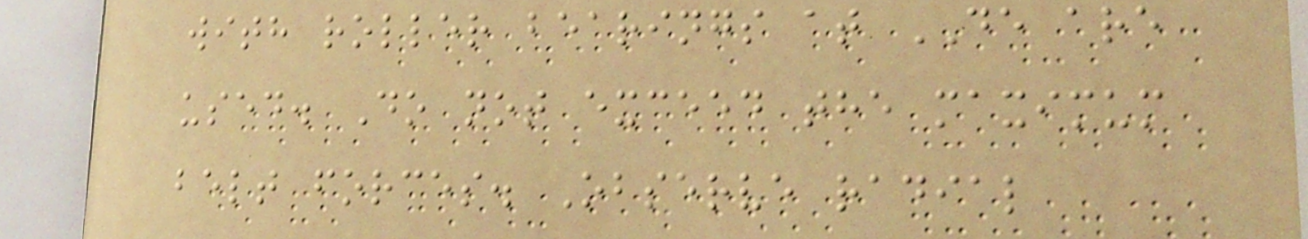with roller bearings at DE are
used. Do not exceed the maximum
belt forces. Observe radial
